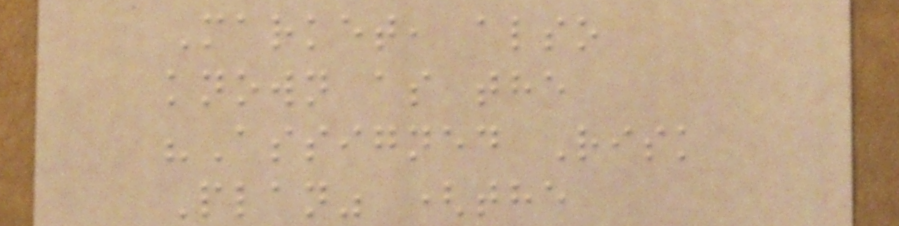Market, also
known as the
"Assigned Risk
Plan" (the
